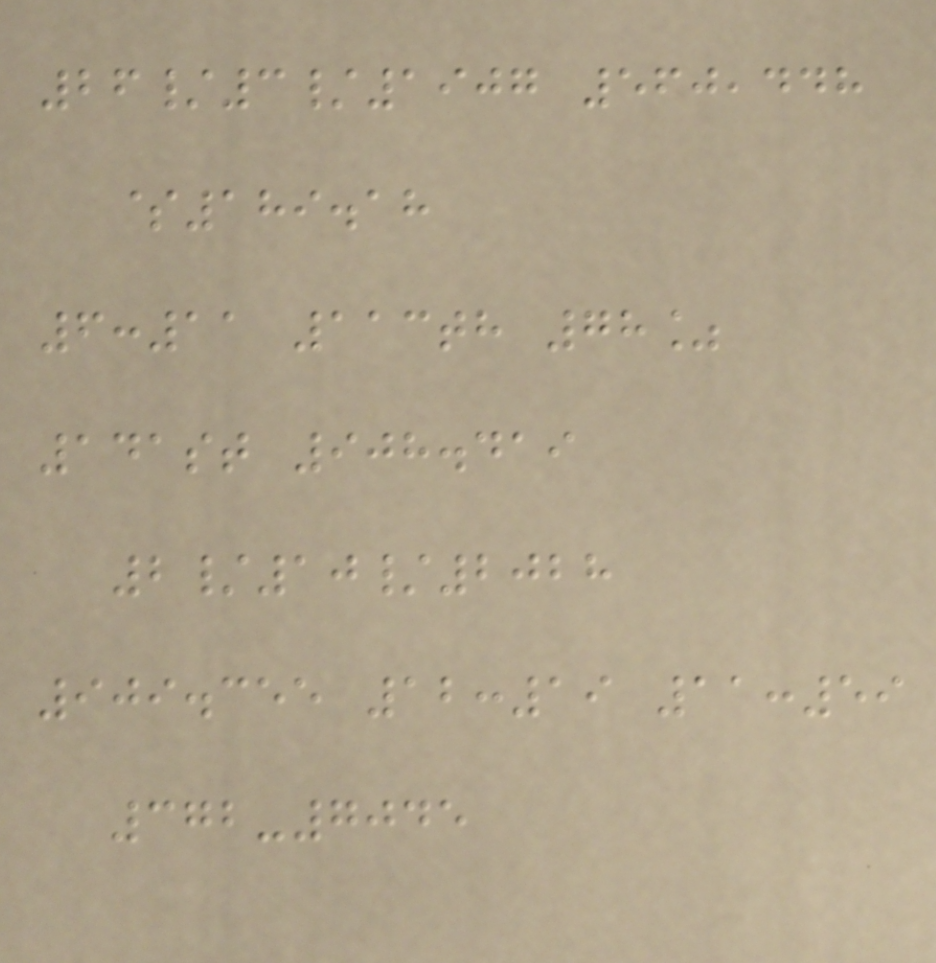26/3/1907 560,448
$189.18
6:11 113th 78%
141st 908.419
2/10/2028
909.355 12:19 11:59
372-7045
